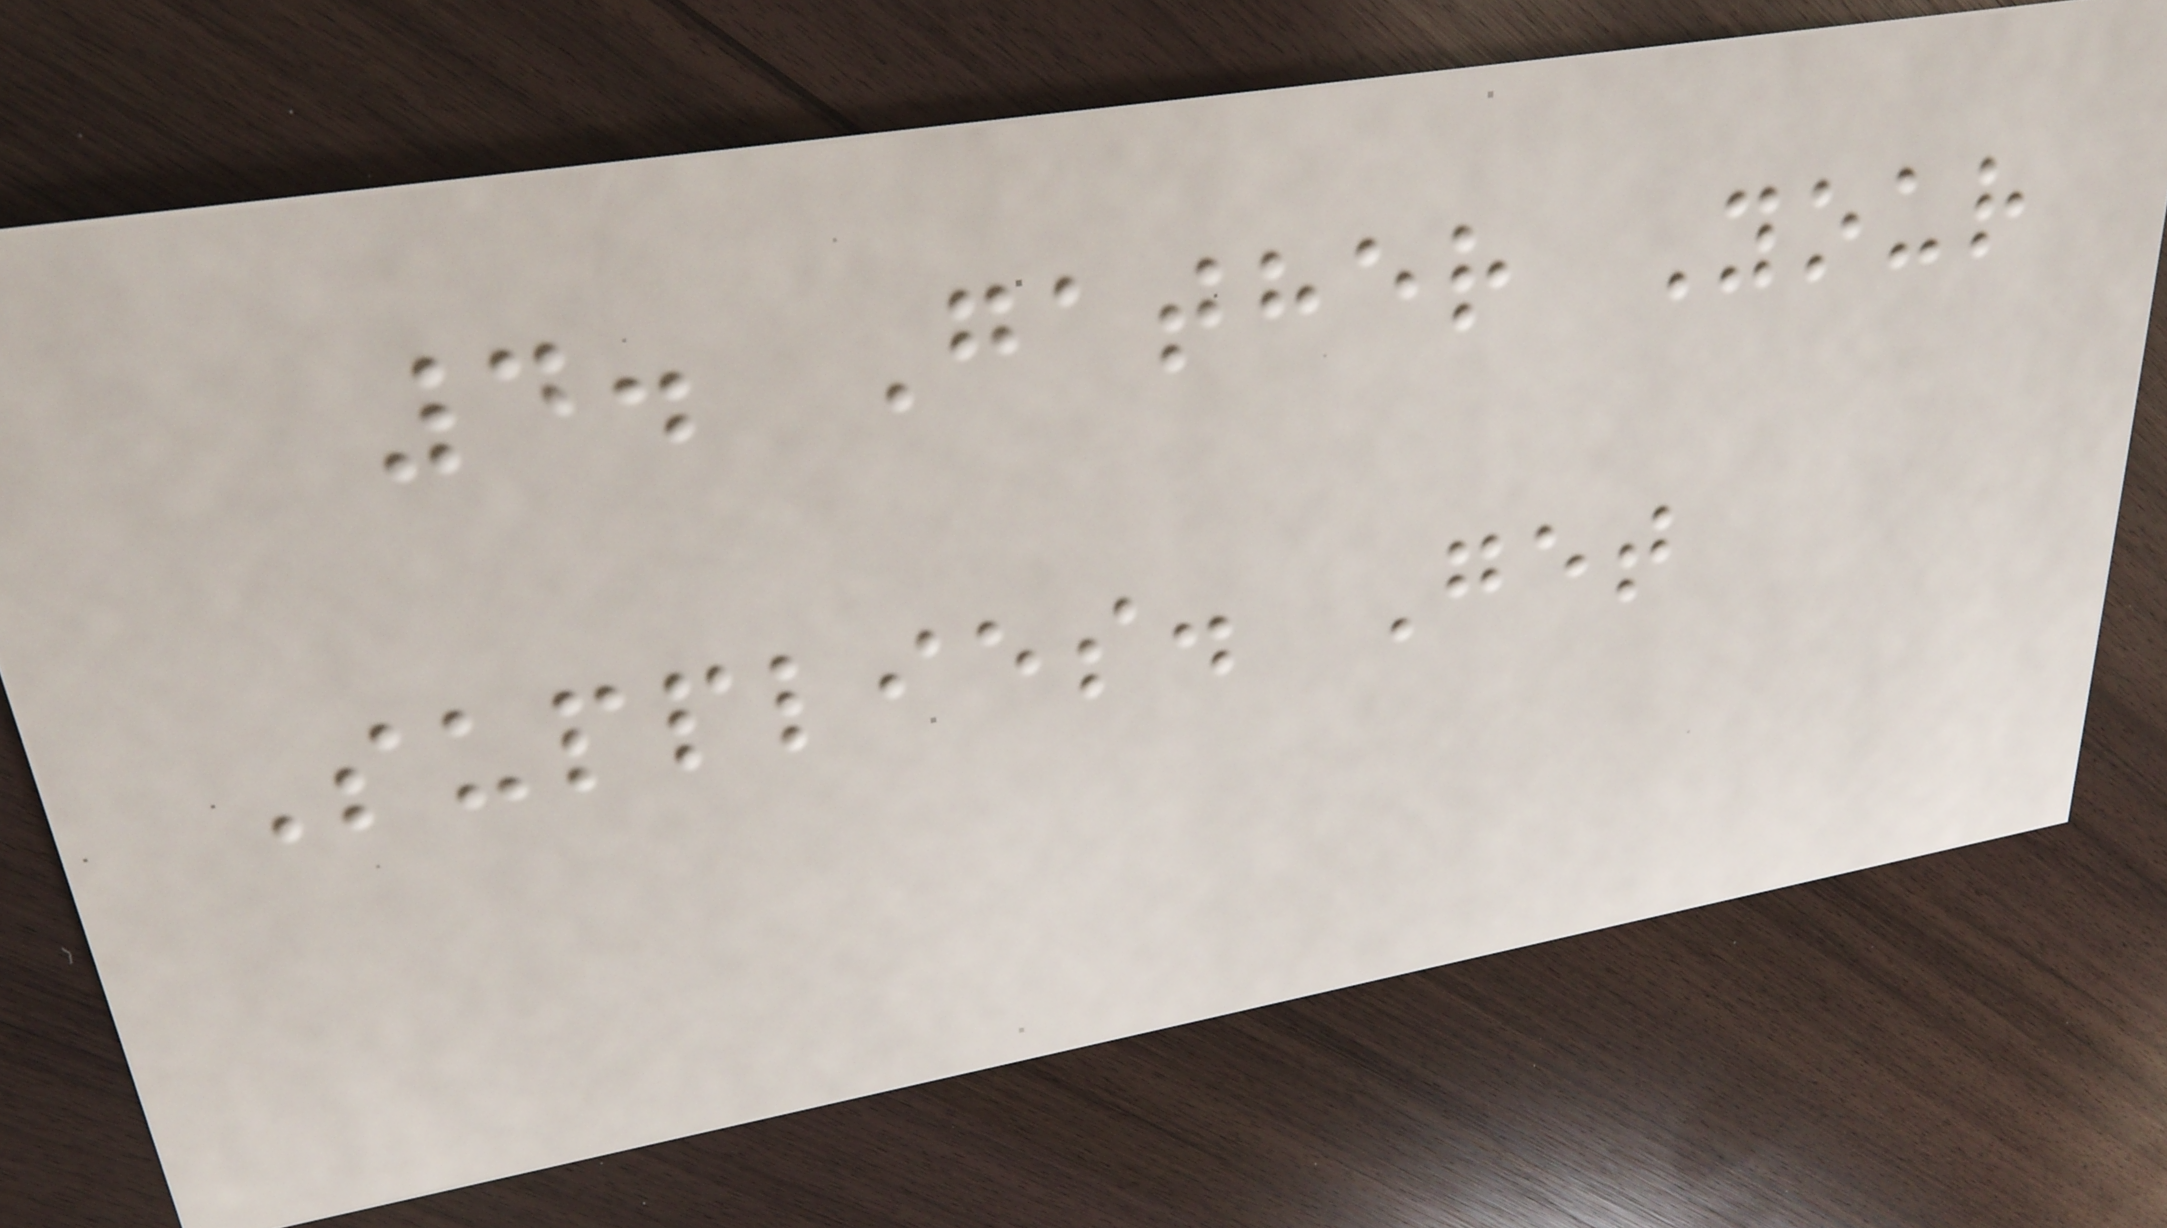4. Gather Your
Supplies. Get
